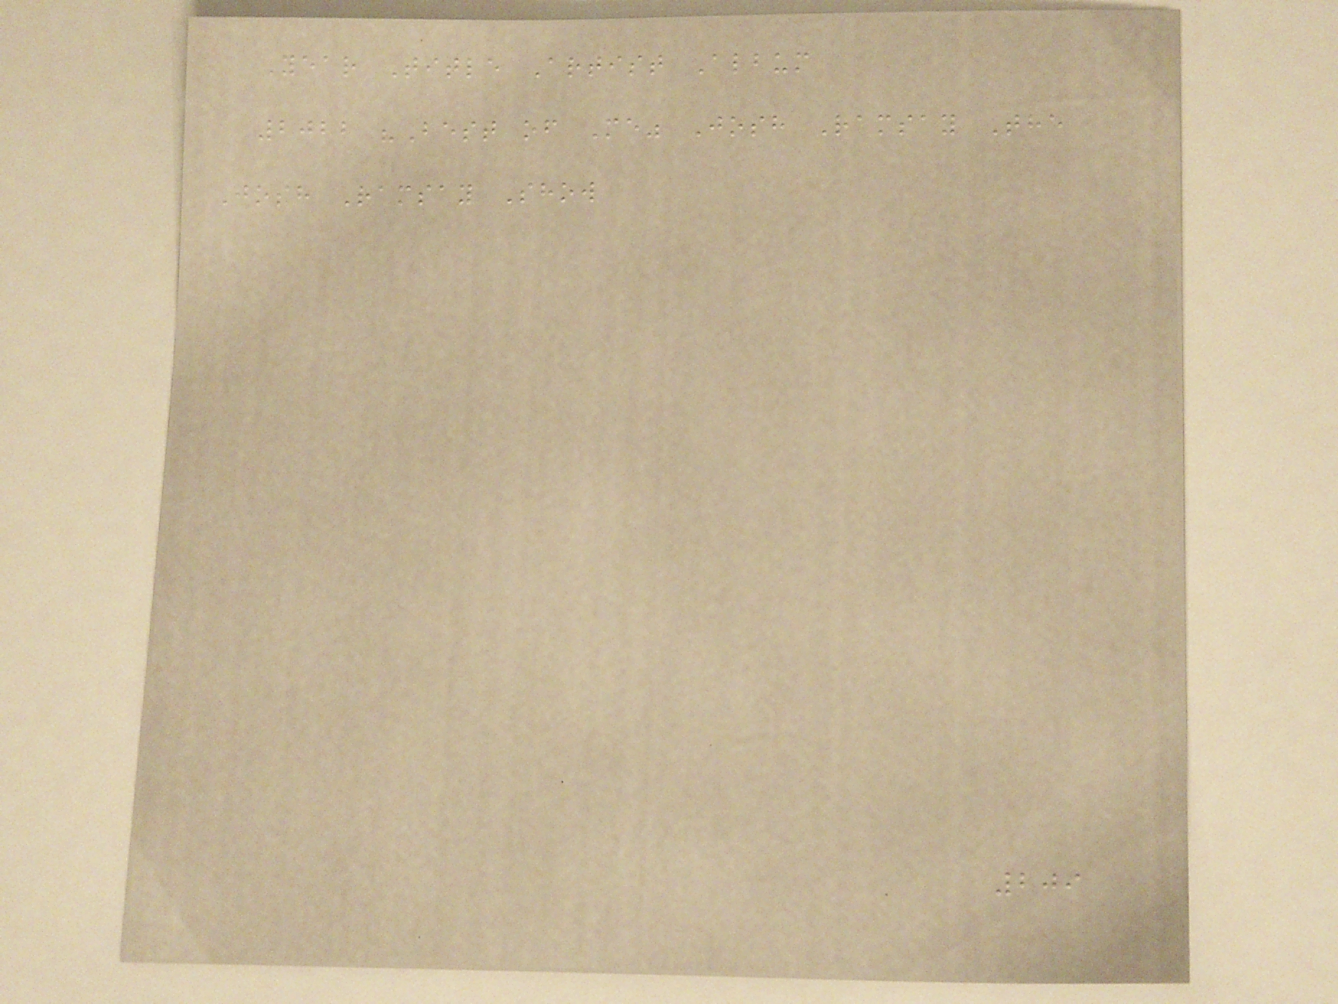Year Title Artist Album
2022 "Best of Me" Josh Ramsay The
Josh Ramsay Show
209
